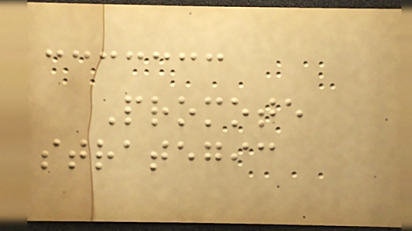Promote
strategic
